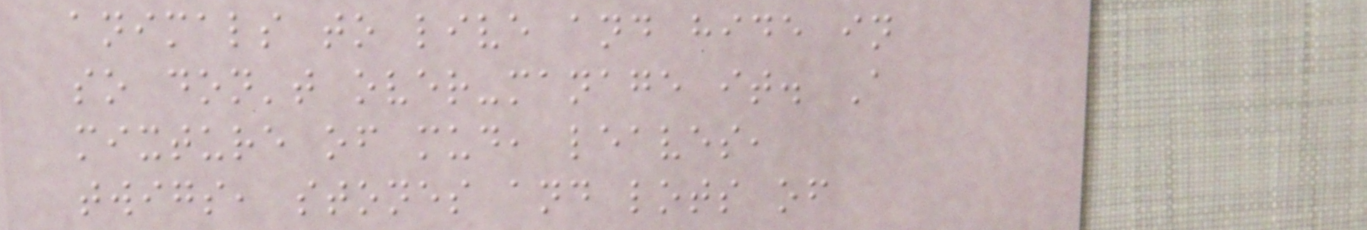animals to live and hide in
so don't over-manage it. A
mixture of mud, leaves,
twigs, stones and lots of
